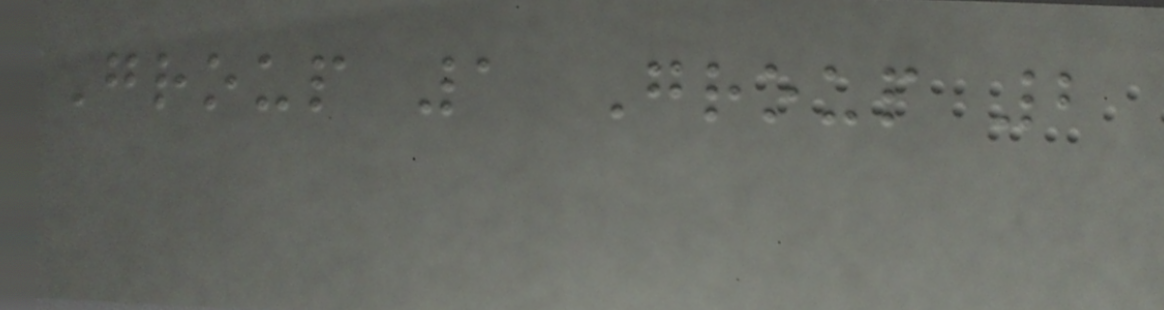Group 1 Group 2
